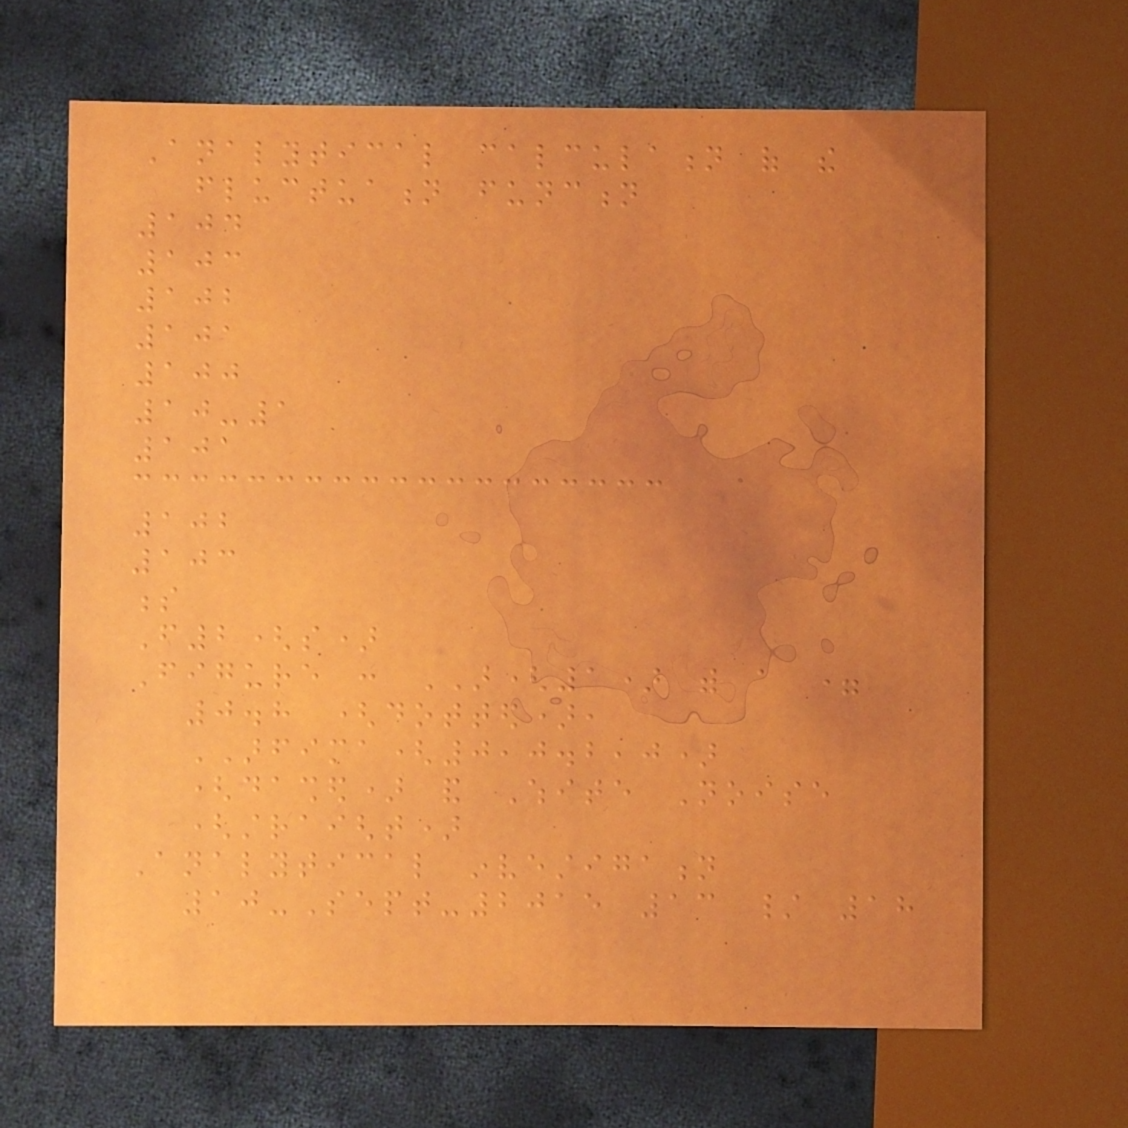Analytical calculation of the
fluctuation function
104
103
102
101
100
10-1
101
102
103
s
F2(s)
Figure : AR(1) with a =
0.8 (dotted),
ARFIMA(0,0.2,0)
(dashed) and White Noise
(straight)
Analytical investigation
10-Sept-2015 13 / 18
